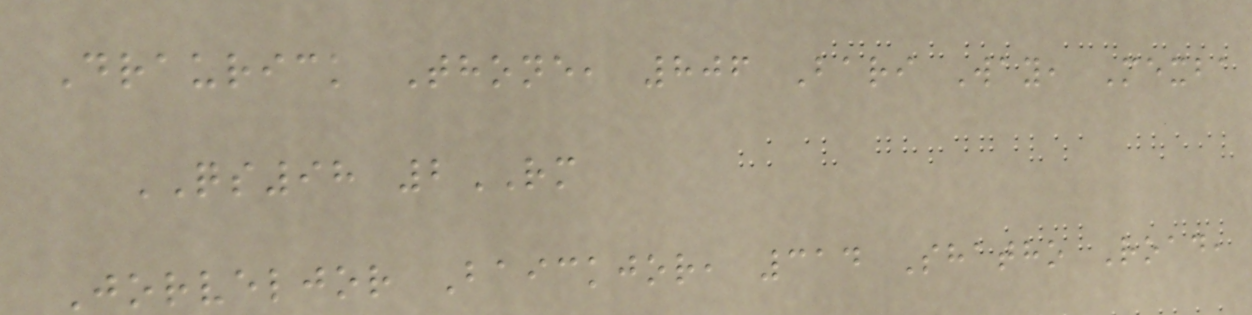Draurick Thone, 806 Bari Way, Mexba
QS98 2RM
Jorveljor Baickjor, 314 Shatho Road,
